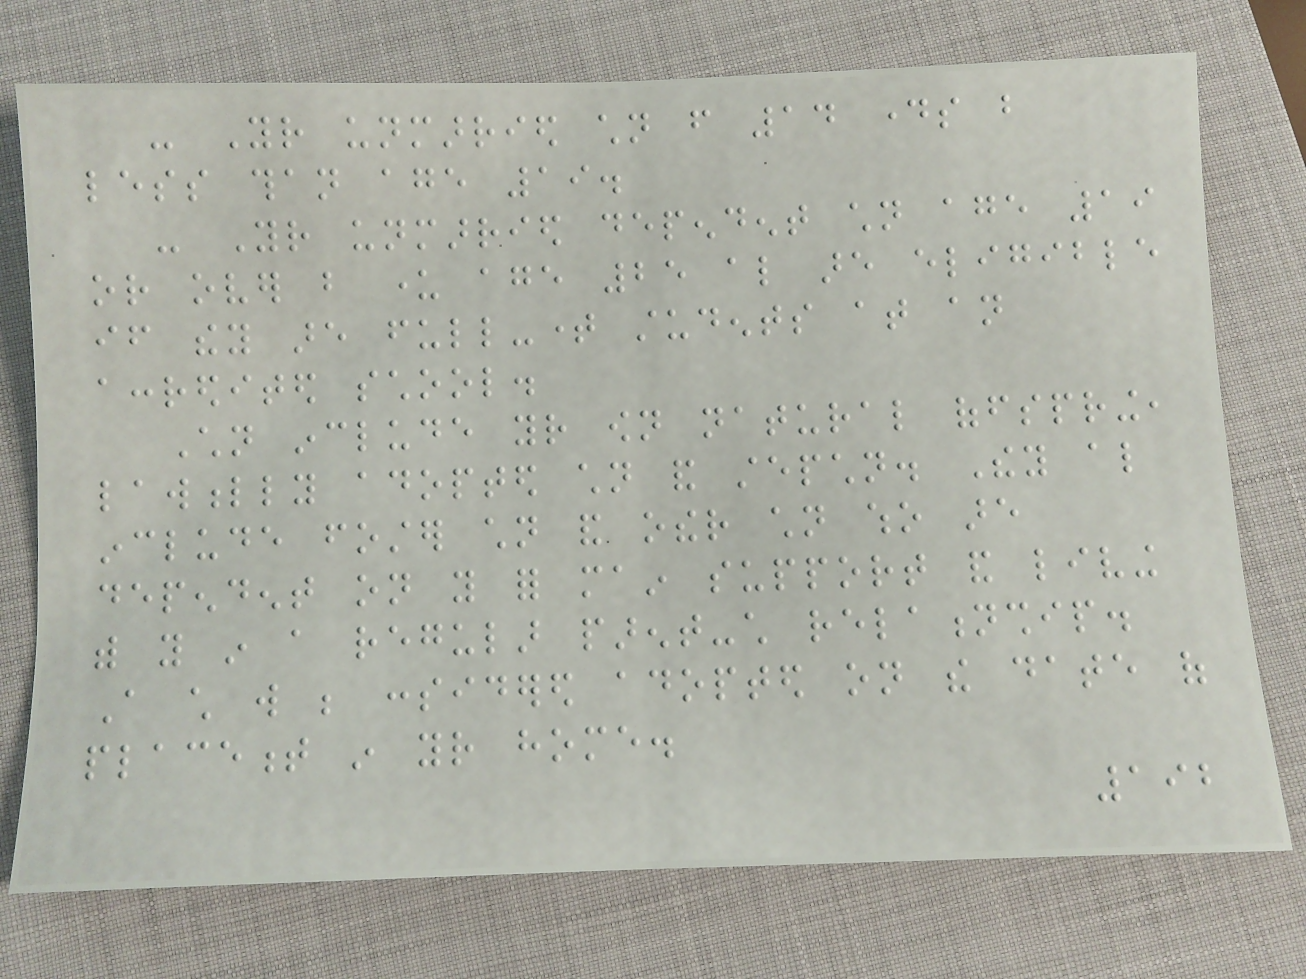- Your unmarried children from 14 days but
less than age 19.
- Your unmarried dependent children age 19
or over but under age 25 also are eligible
if they are full-time students at an
accredited school.
Children include your own natural offspring,
lawfully adopted children and stepchildren. They also
include foster children and other children who are
dependent on you for main support and living
with you in a regular parent-child relationship.
A child will be considered adopted on the date of
placement in your home.
192
